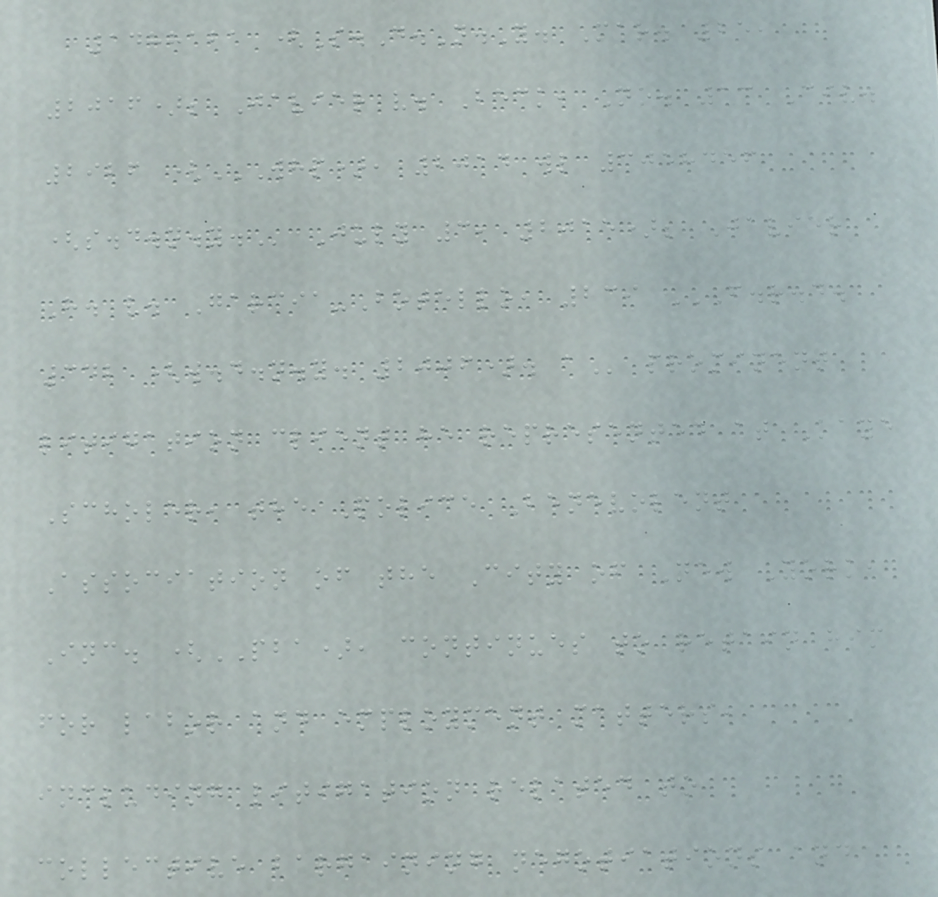1488121 (S.D.N.Y. Mar. 25,
2016); Javier v. Beck, No. 13 Civ.
2926 (WHP), 2014 WL 3058456
(S.D.N.Y. July 3, 2015); Javier
H. v. Garcia-Botello, 239 F.R.D.
342 (W.D.N.Y. 2006). A prominent
litigation client he represented at Kaye
Scholer, the Police Benevolent
Association of the City of New York,
Inc. (PBA), continues to retain him
for labor and employment matters,
including litigation related to
collective bargaining negotiations and
